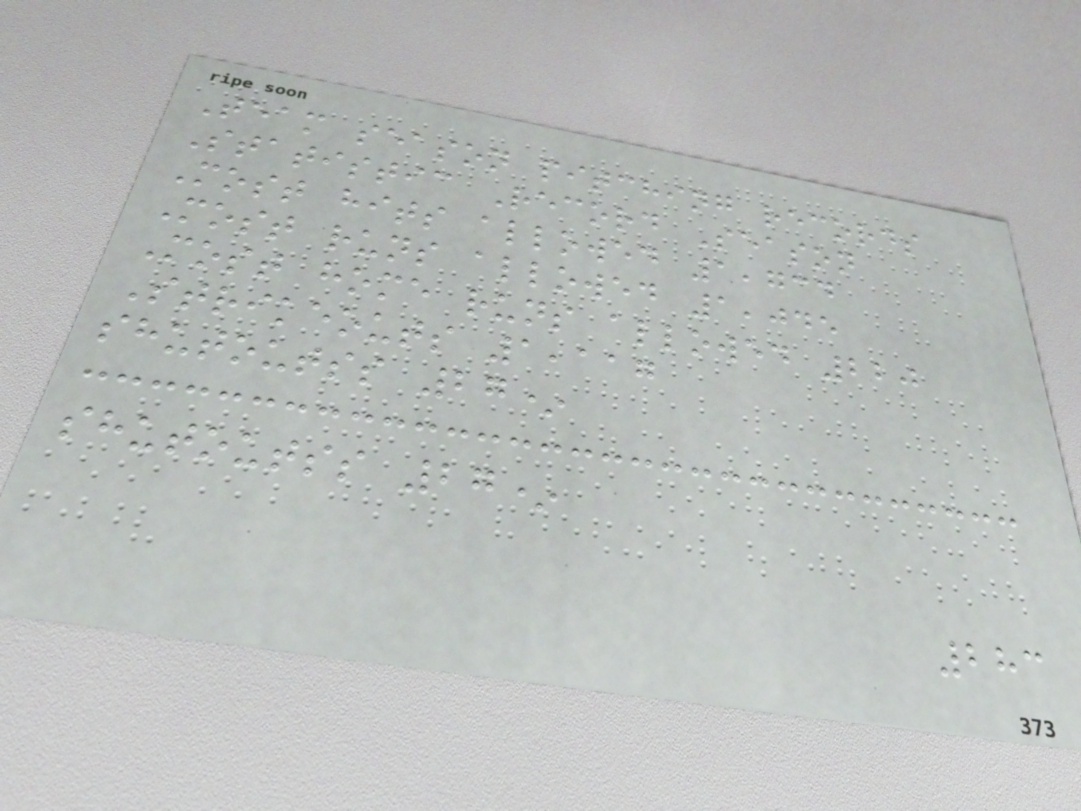Team season pitching records
Statistic Record Season
Most hits allowed 1,734
Most runs allowed 1,045
Most home runs allowed 220
Strikeouts 1,117
shutoutss 27*
shutoutss 27*
283
